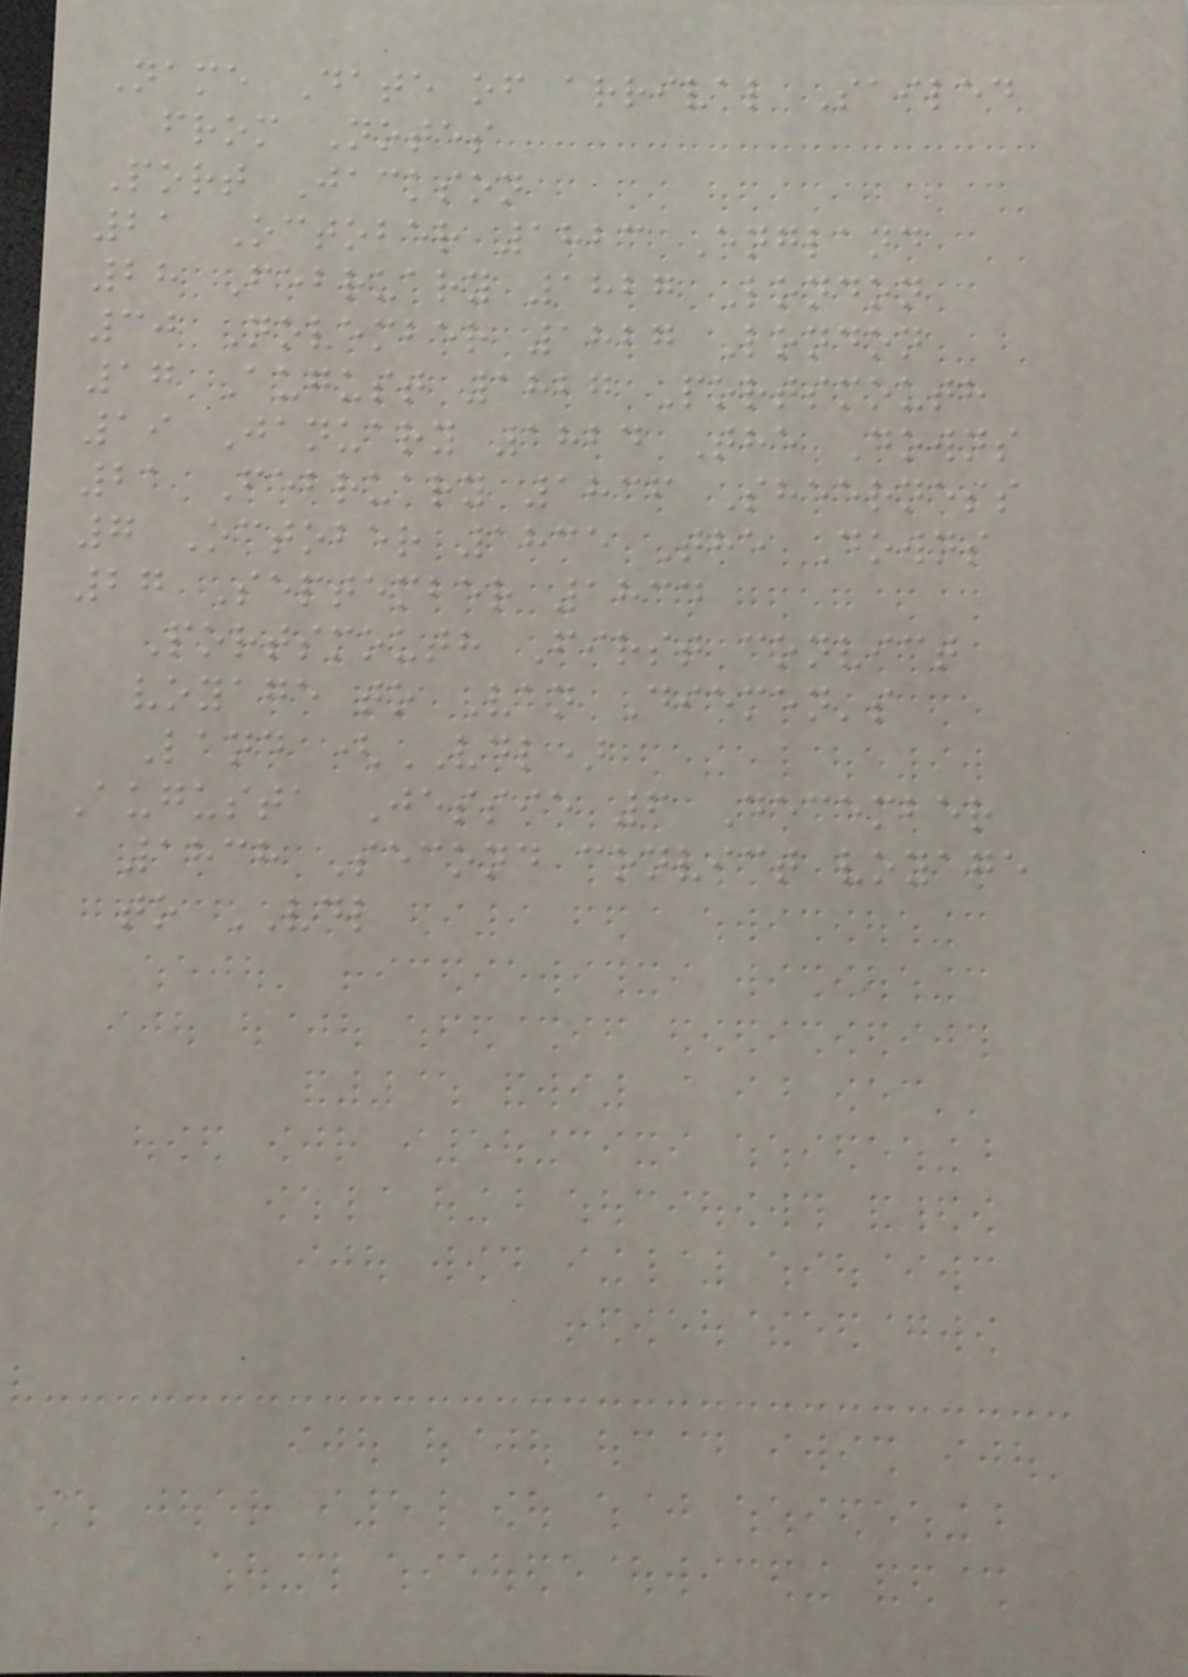Name Date of arrival Sailed
from Notes
Port Jackson
21 October 1823 England
28 February 1827 London
30 November 1827 London
17 August 1827 Portsmouth
19 January 1824 The Downs
21 February 1836 Sheerness
7 October 1835 The Downs
27 September 1834
Portsmouth First convict
voyage to Van Diemen's
Land (VDL)
Augusta Jessie 6 December
1838 Second convict voyage
to VDL
